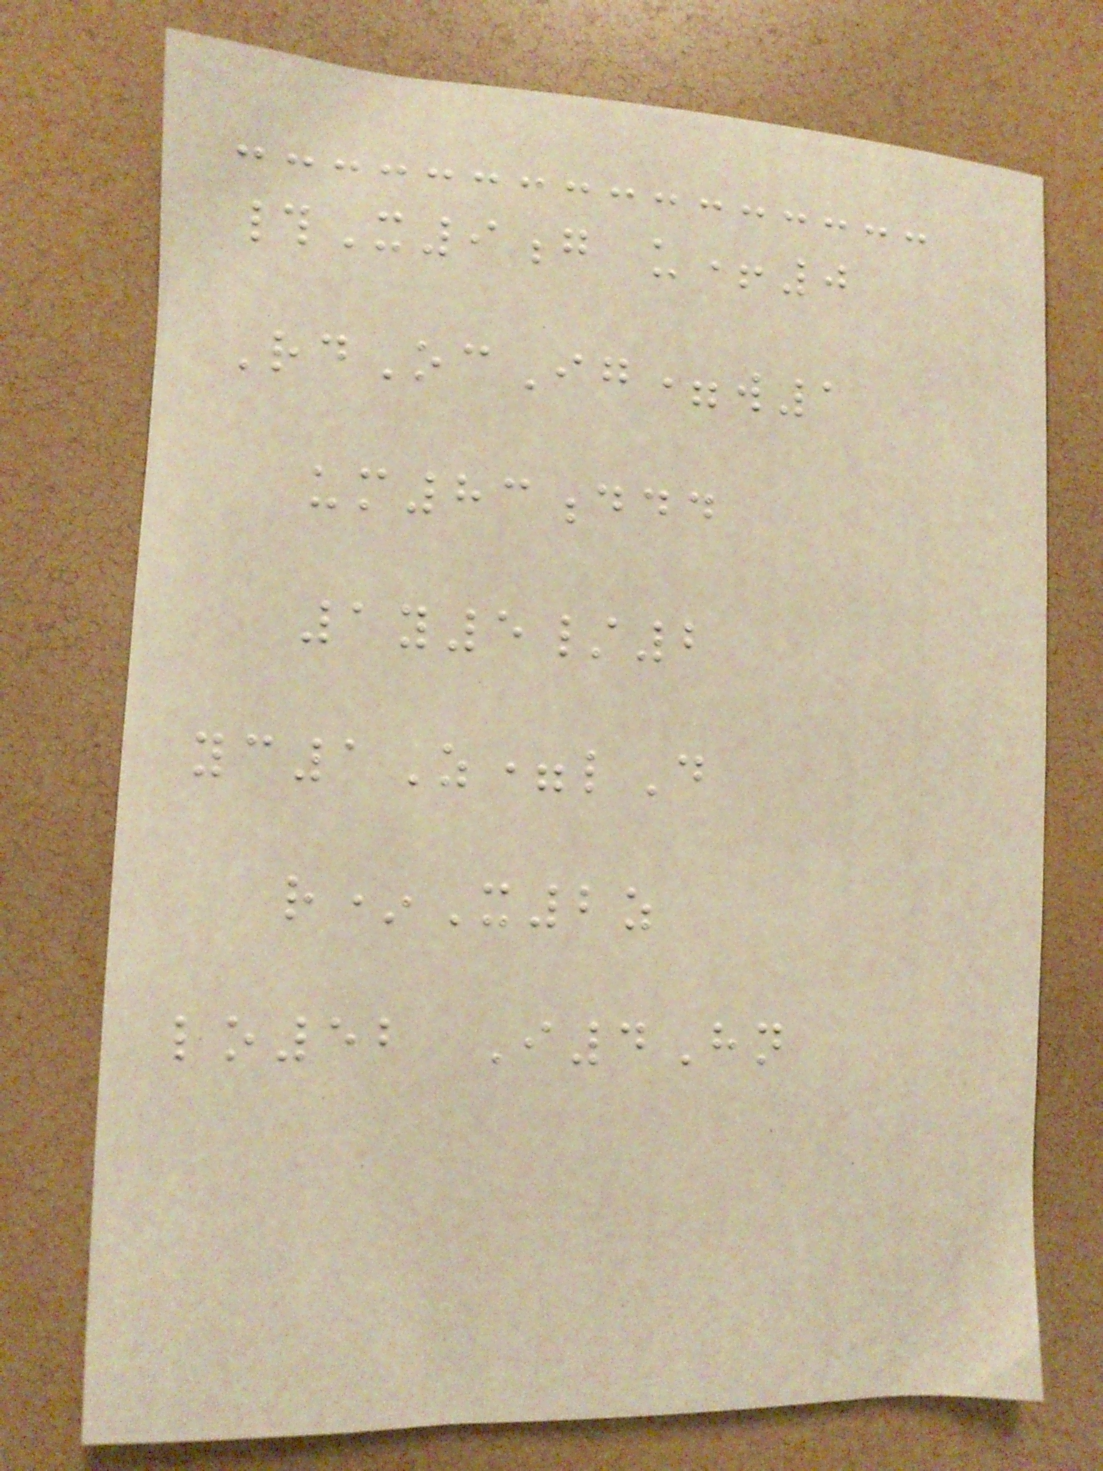#X9g u+0
RdOcIg=w1
um83ddd
1y5/2
yc1Z=lD
r*X2z
lo52 I4Hn
